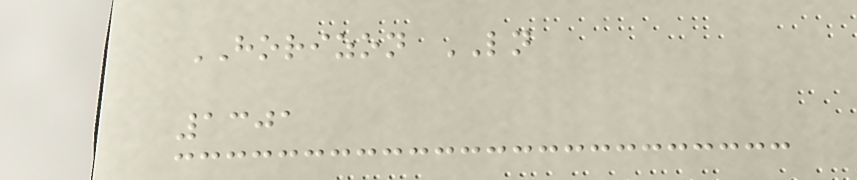HORIZON LN
1301
